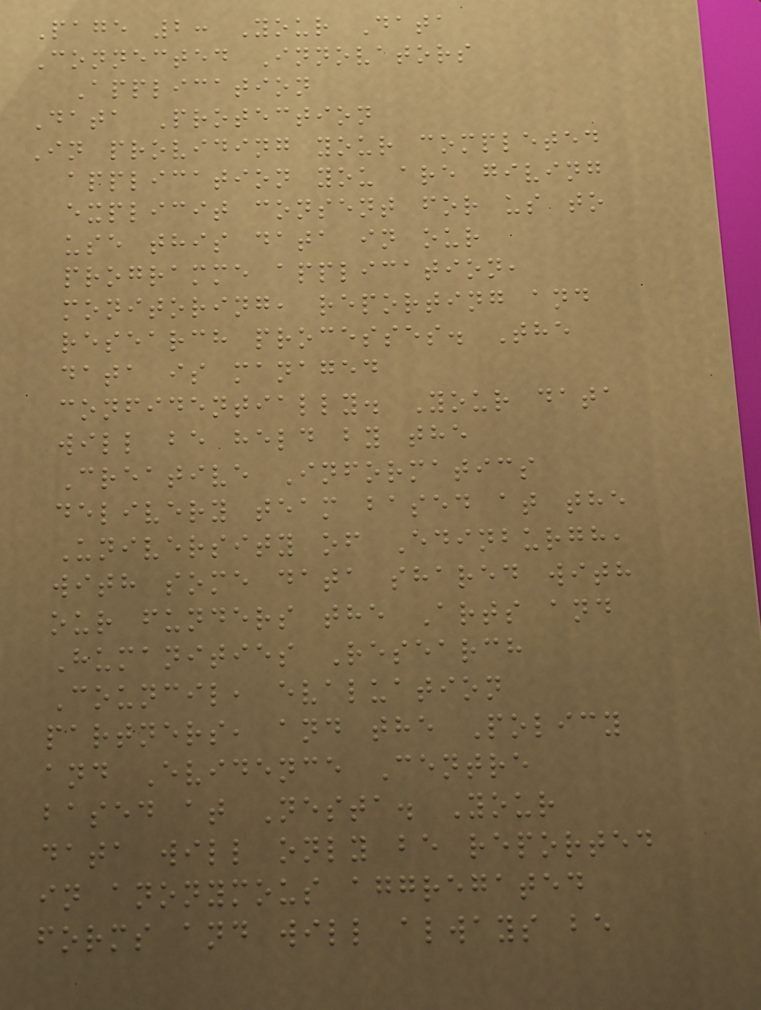Page 2: Your Data
Connected Innovators
Application
Data Protection
In providing your completed
application you are giving
explicit consent for us to
use this data in our
programme application,
monitoring, reporting and
research processes. The
data is managed
confidentially. Your data
will be held by the
Creative Informatics
delivery team based at the
University of Edinburgh,
with some data shared with
our funders the Arts and
Humanities Research
Council, evaluation
partners, and the Policy
and Evidence Centre
based at Nesta. Your
data will only be reported
in anonymous aggregated
forms and will always be
